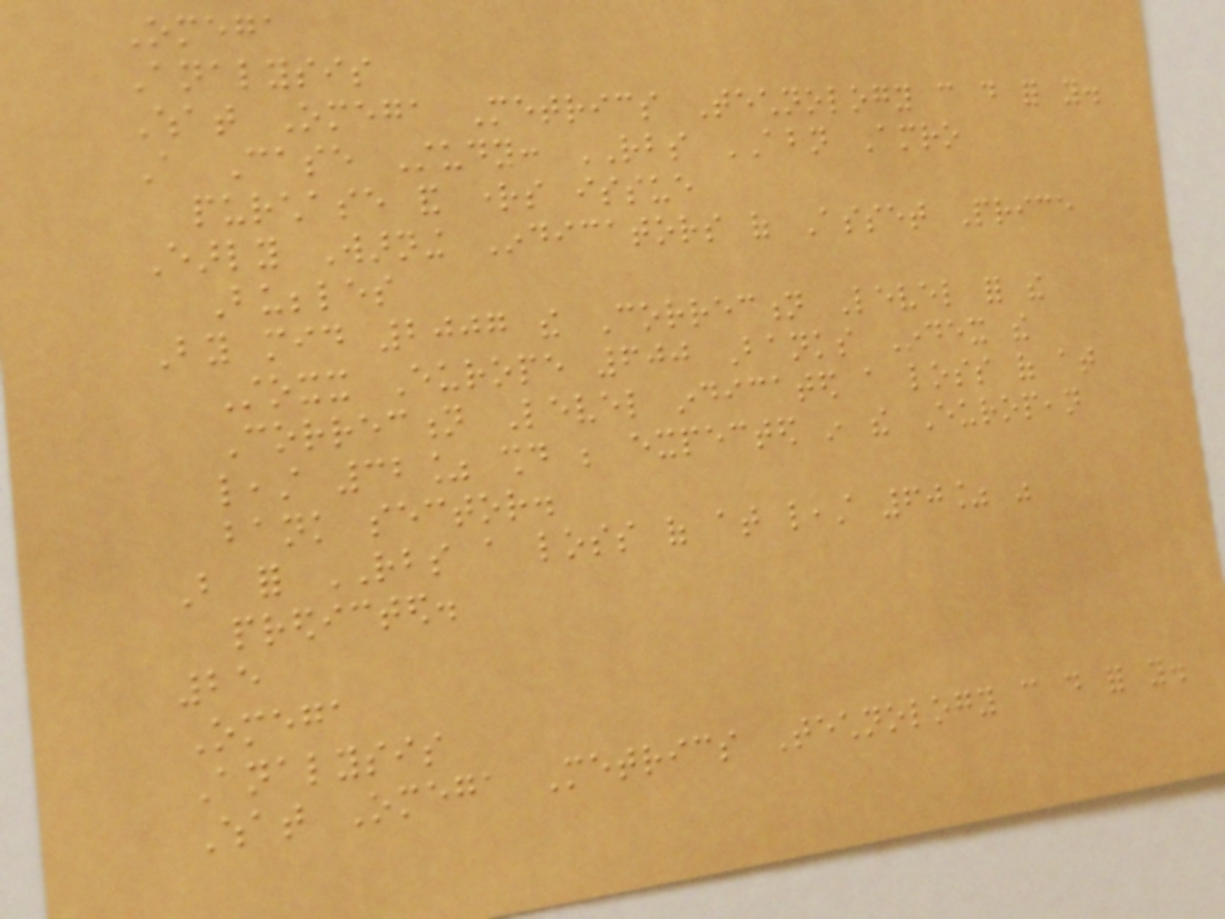Omega
Analysis
What Omega Metrics Technology can do for you.
A Case Study: RBS ABN Amro
purchase and rights issue
Early Warning Indicators of Asset Price
Bubbles
By mid 2007 the Correction Level for the
Stoxx Europe 600 Banks Index the
Correction Level indicated a loss of at
least 32% should be expected in the European
bank sector.
But for RBS a loss of at least 60% was
predicted.
25
Omega
Analysis
What Omega Metrics Technology can do for you.
